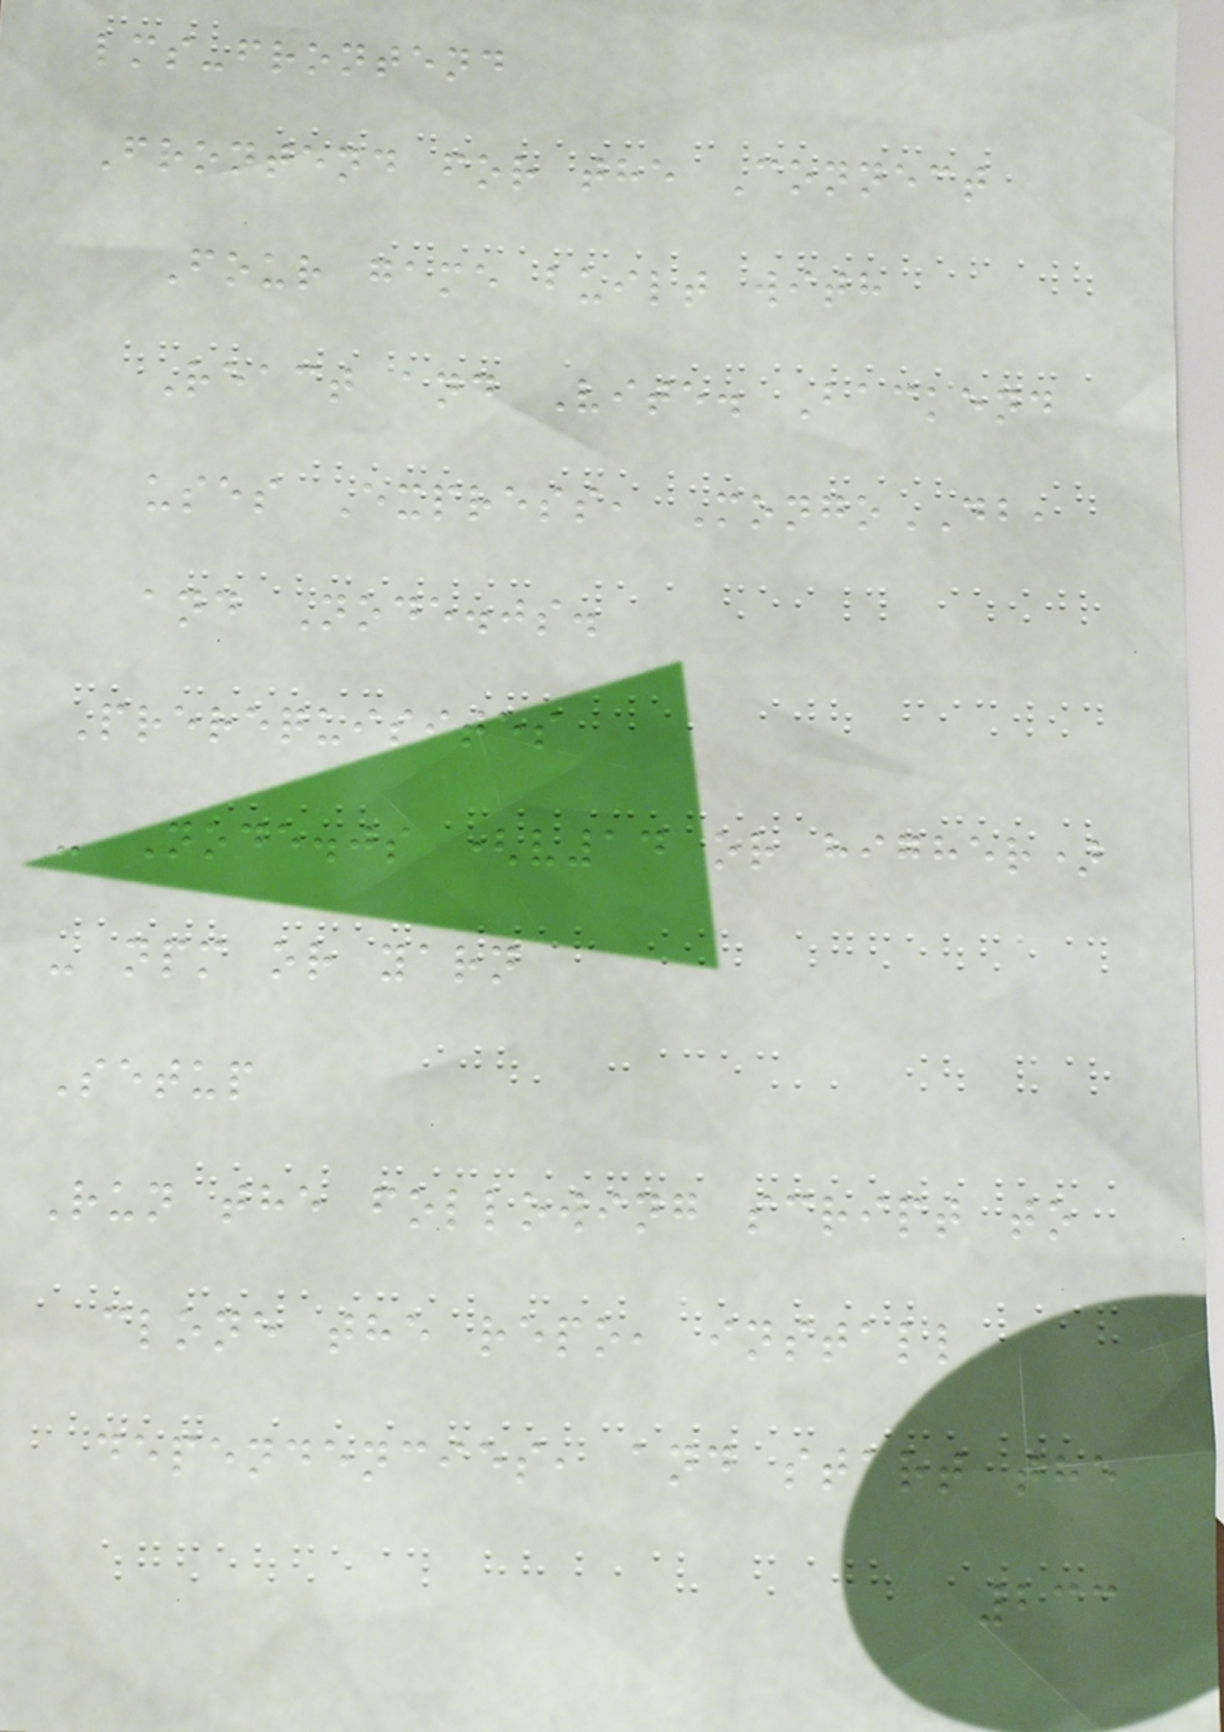lms-frontend
Frontend for the Connect
Four game built with
React and Vite. Backend
uses Express, MongoDB,
and Node.js.
Prerequisites
- Node.js (v14 or higher)
- npm or yarn
Setup
Run the following script to
clone the repo, install
dependencies, and start the
233
